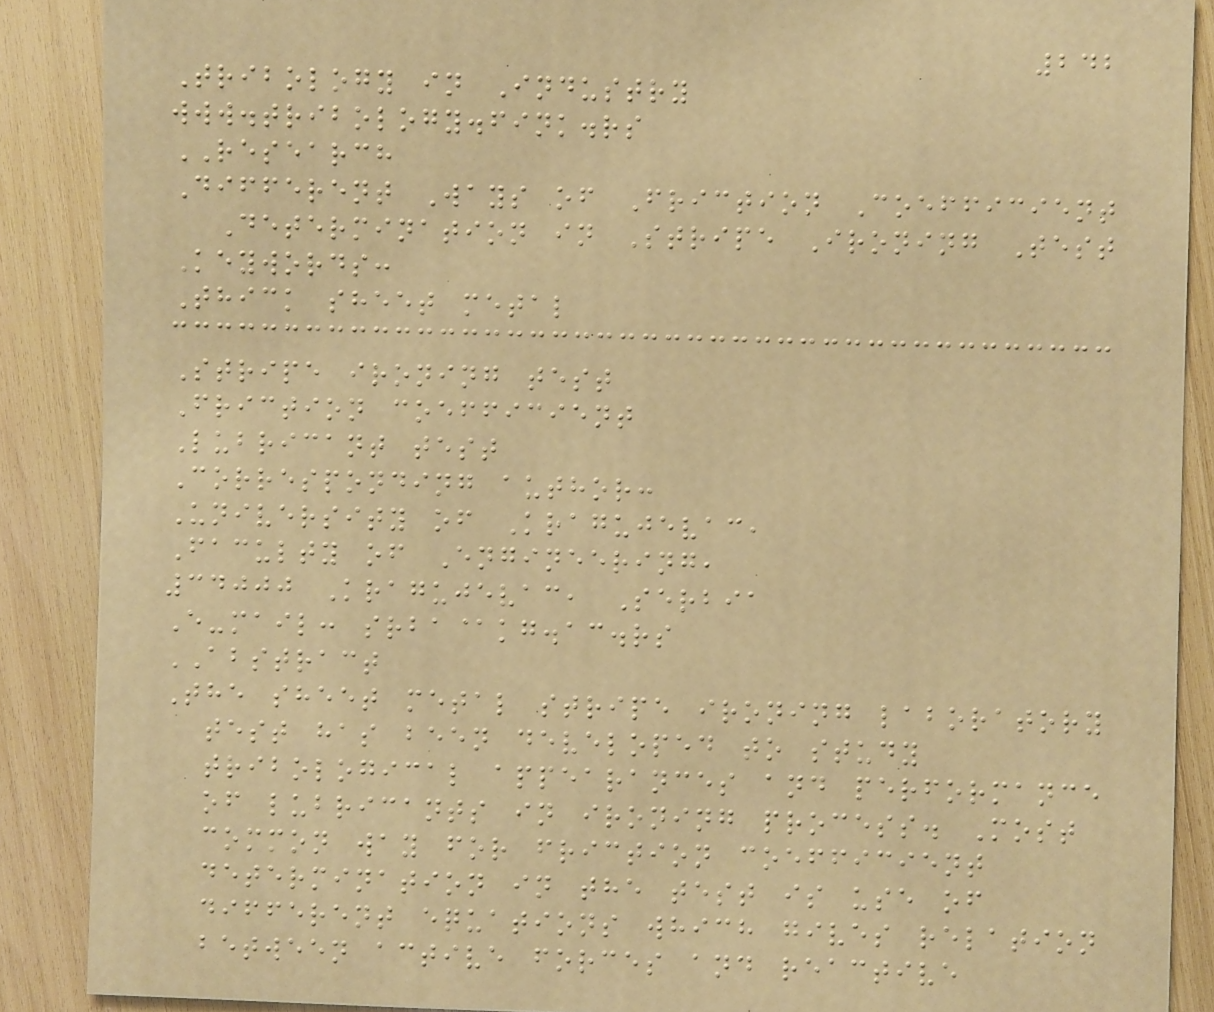242
Tribology in Industry
www.tribology.fink.rs
RESEARCH
Different Ways of Friction Coefficient
Determination in Stripe Ironing Test
Keywords:
Thick sheet metal
Stripe ironing test
Friction coefficient
Lubricant test
Corresponding author:
University of Kragujevac,
Faculty of Engineering,
34000 Kragujevac, Serbia
E-mail: srba@kg.ac.rs
ABSTRACT
The sheet metal stripe ironing laboratory
test has been developed to study
tribological appearances and performance
of lubricants in ironing process. Most
common way for friction coefficient
determination in the test is use of
different equations which gives relation
between active forces and reactive
